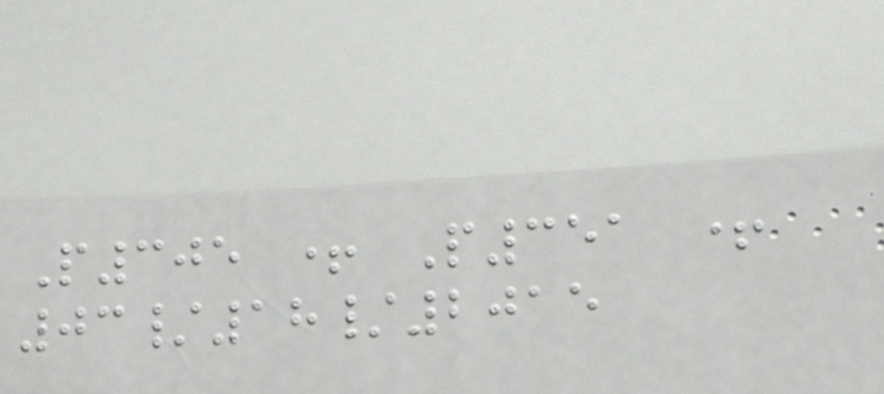P305 + P351 +
03/18/2015
